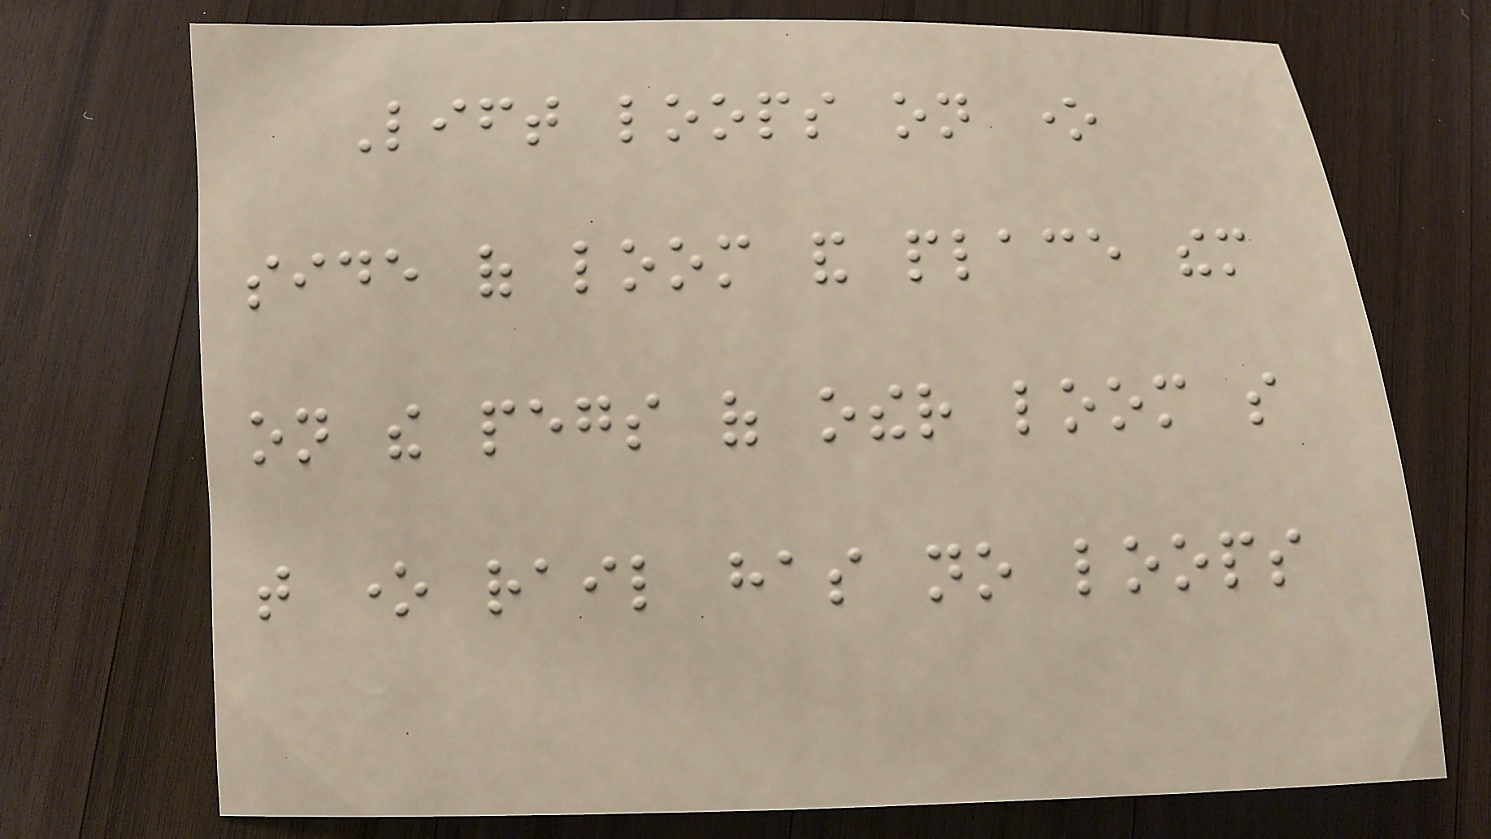Lift loops on one
side of loom and place them
on the pegs of other loom so
that one rail has no loops
